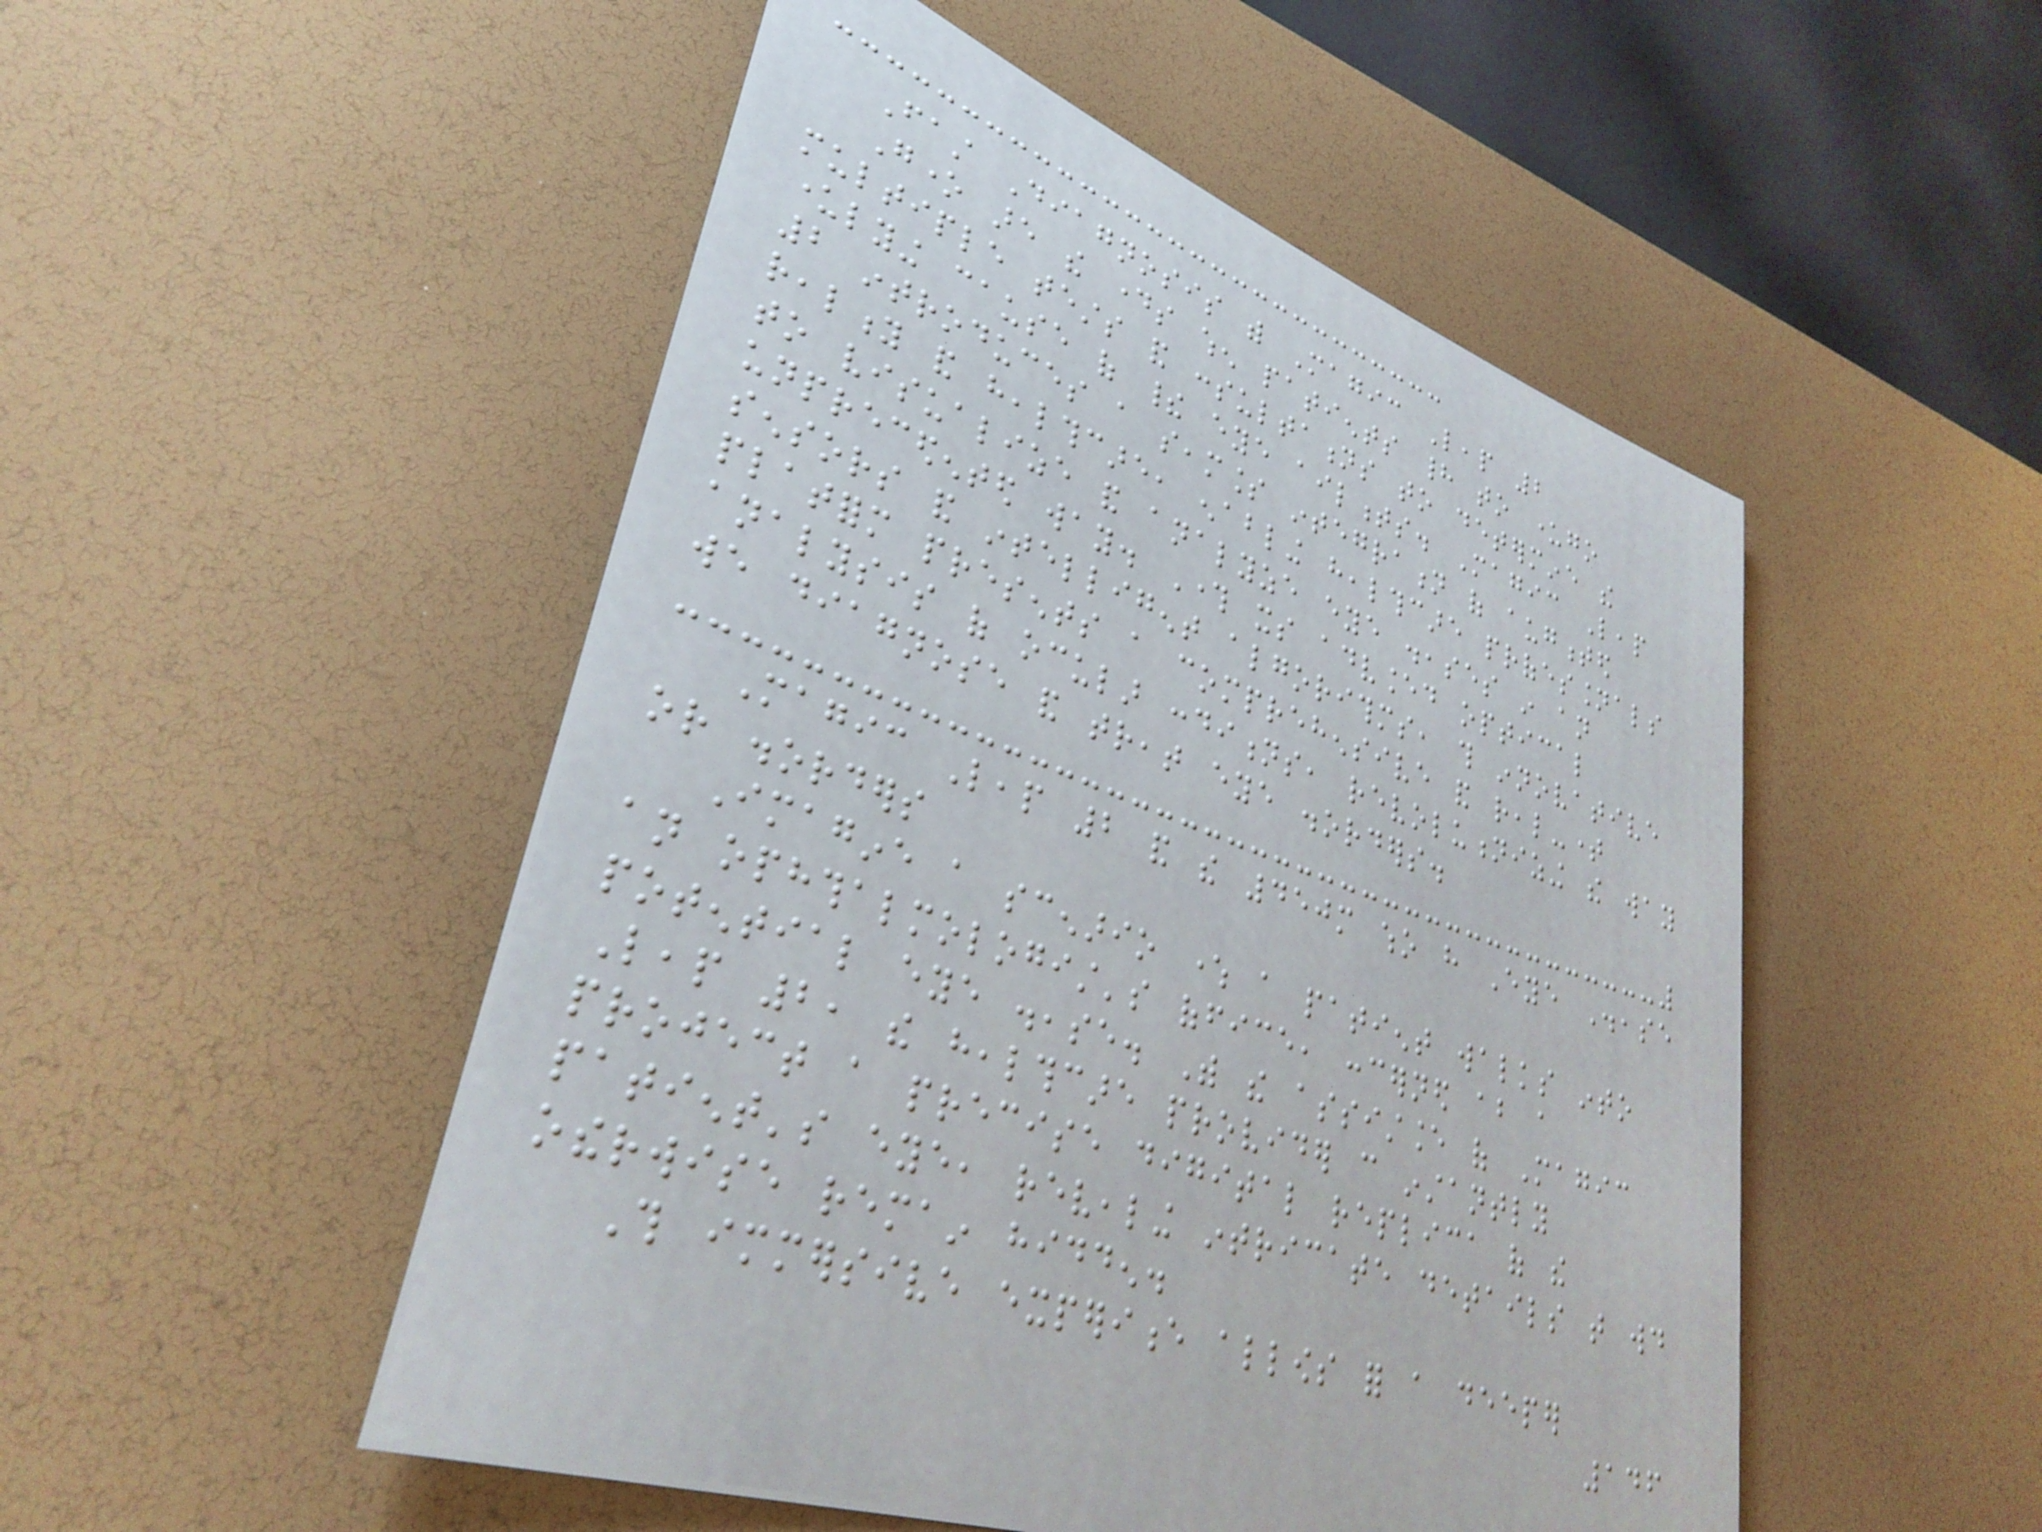Fast Diagnosis with Magic Leap 2
Gone are the days when patients had to undergo
multiple tests and consultations to determine the
underlying cause of their eye ailments. Magic Leap
2 introduces a seamless integration of augmented
reality and healthcare, enabling healthcare professionals
to visualize and analyze eye diseases in an
unprecedented way. Through its advanced optical
sensors and intelligent algorithms, this innovative
platform presents a comprehensive and real-time
analysis of ocular conditions, revolutionizing the way
we diagnose and treat eye disorders.
Magic Leap 2 and the 450m who have Eye Disease
or disorders
Imagine a scenario where a patient walks into
an ophthalmologist's office, concerned about a
potential eye disease. With the assistance of Magic
Leap 2, the healthcare provider can instantly
project a precise digital replica of the
patient's eye, revealing intricate details that would
otherwise remain hidden.
This immersive experience allows for a deeper
146
